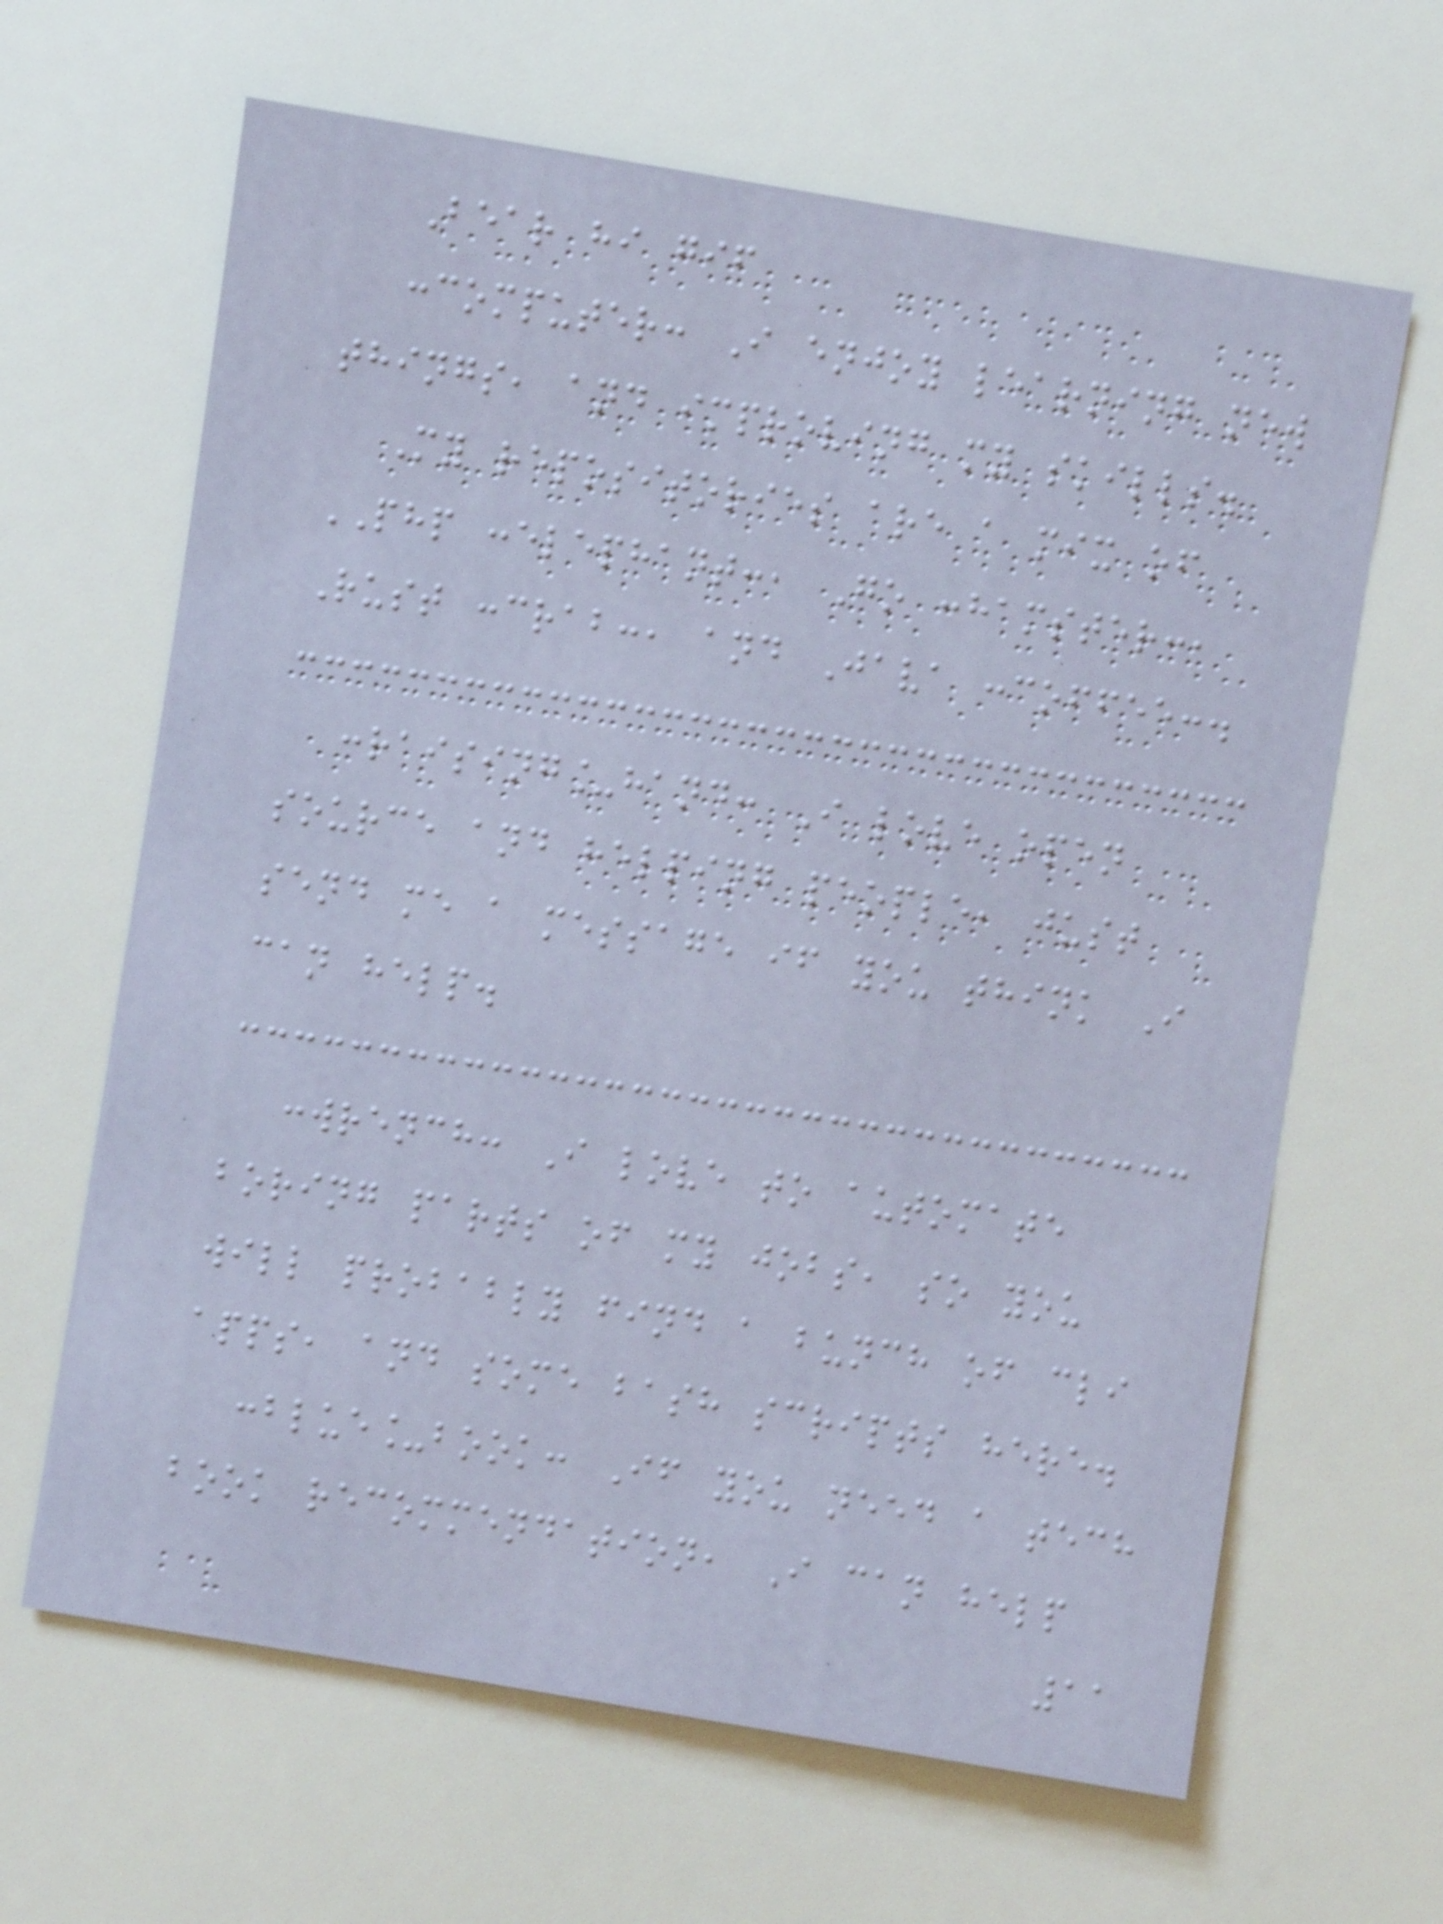Bear hi gif
:computer: I enjoy learning new
things, and improving my skills.
My repositories are a mix of
PHP :elephant:, Go :hamster:,
Rust :crab:, and Java :coffee:.
:raising_hand: I love open
source and helping people, just
send me a message if you think I
can help.
:wrench: I love to automate
boring parts of my jobs, so you
will probably find a bunch of cli
apps, and some bash scripts here.
:blue_book: If you need a tech
book recommendation, I can help
11
